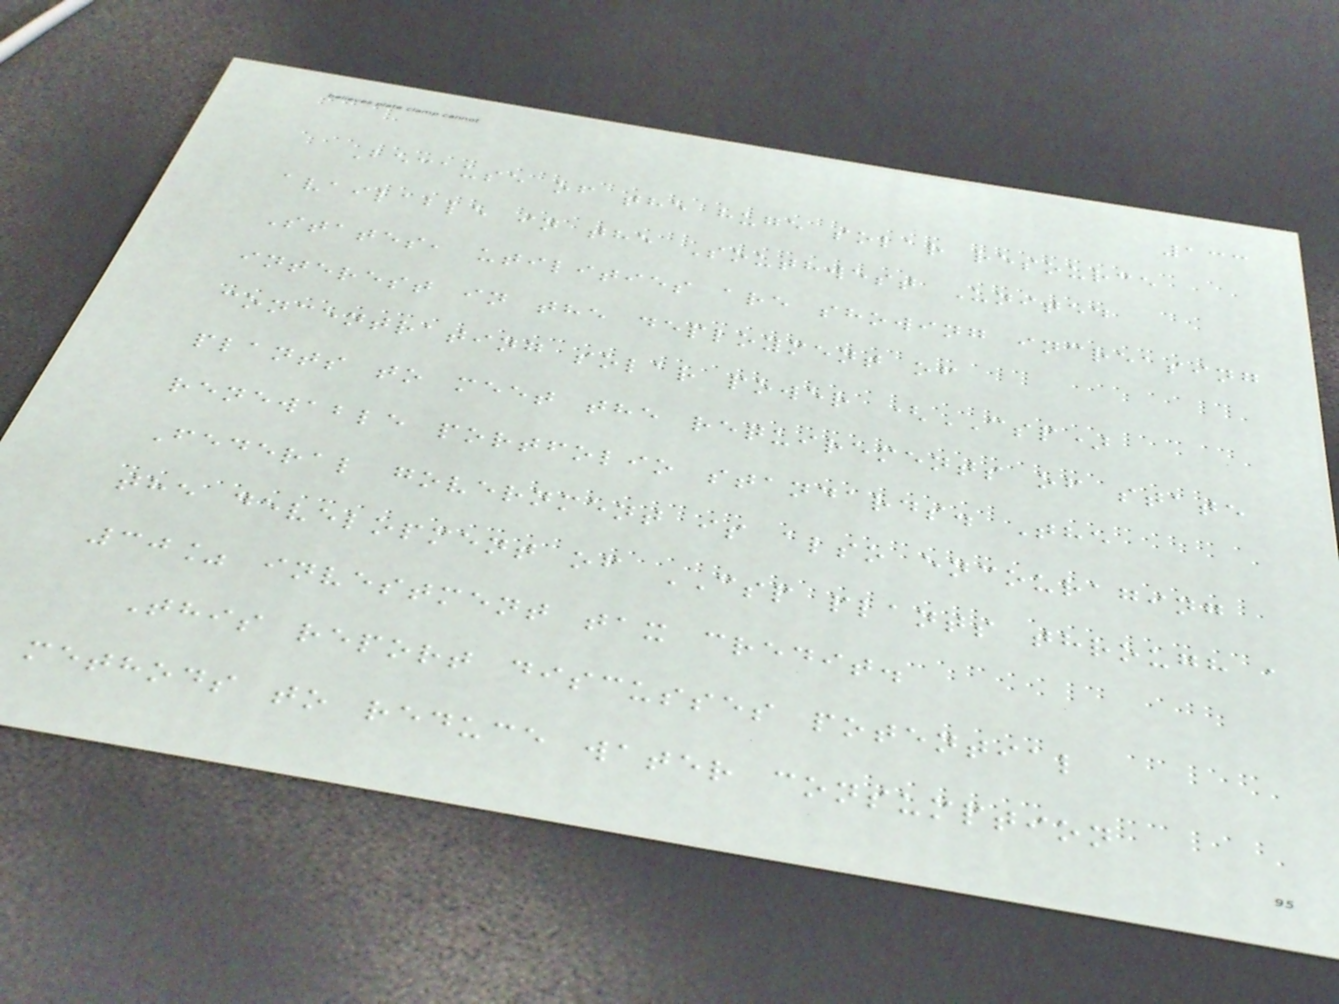133
Because of the huge solar resource
available in the Southwest United
States, utilities are showing increasing
interest in the deployment of
concentrating solar power (CSP)
plants to meet the requirements of state
renewable portfolio standards. The
Federal government is also encouraging
the development of CSP plants through a
30% investment tax credit.
This report discusses potential
methods to reduce water consumption
